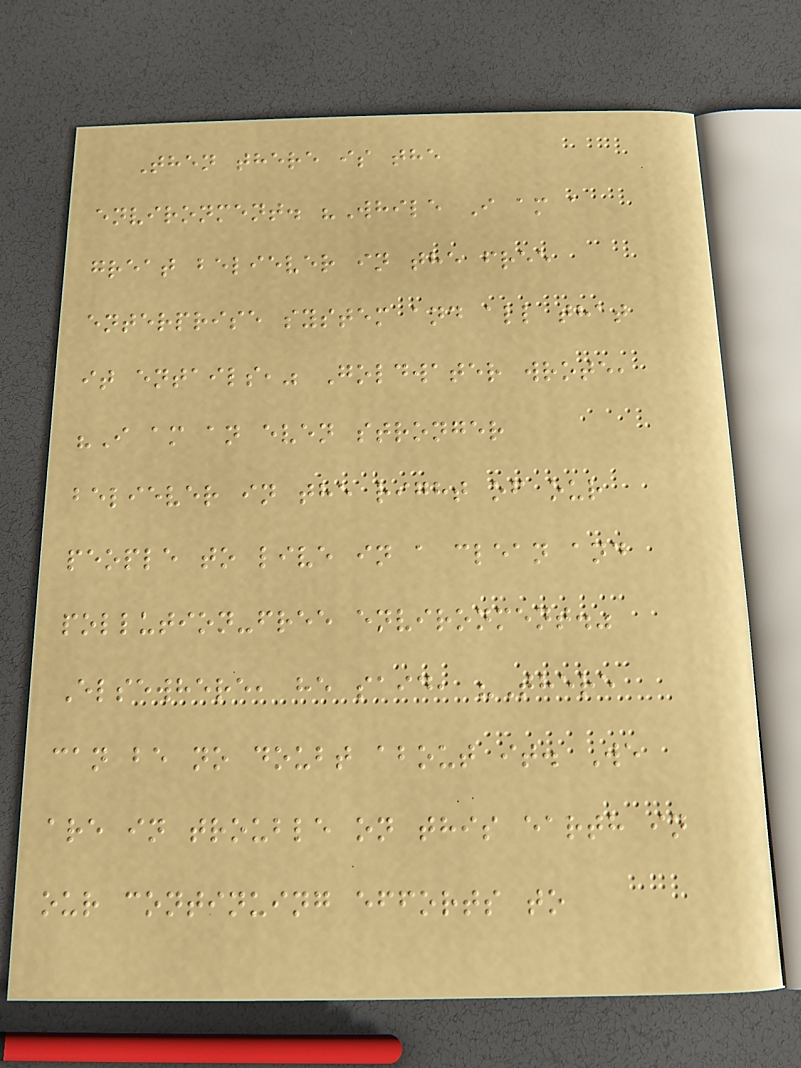Then there is the
environment. "While I am a
great believer in the free
enterprise system and all that
it entails," Goldwater wrote,
"I am an even stronger
believer in the right of our
people to live in a clean and
pollution-free environment."
Elsewhere, he said, "There
can be no doubt about it. We
are in trouble on this earth in
our continuing efforts to
